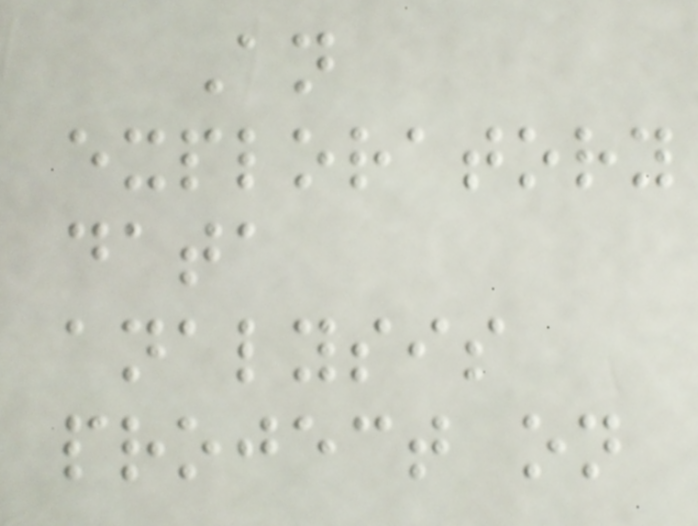An
exploratory
data
analysis
project on
